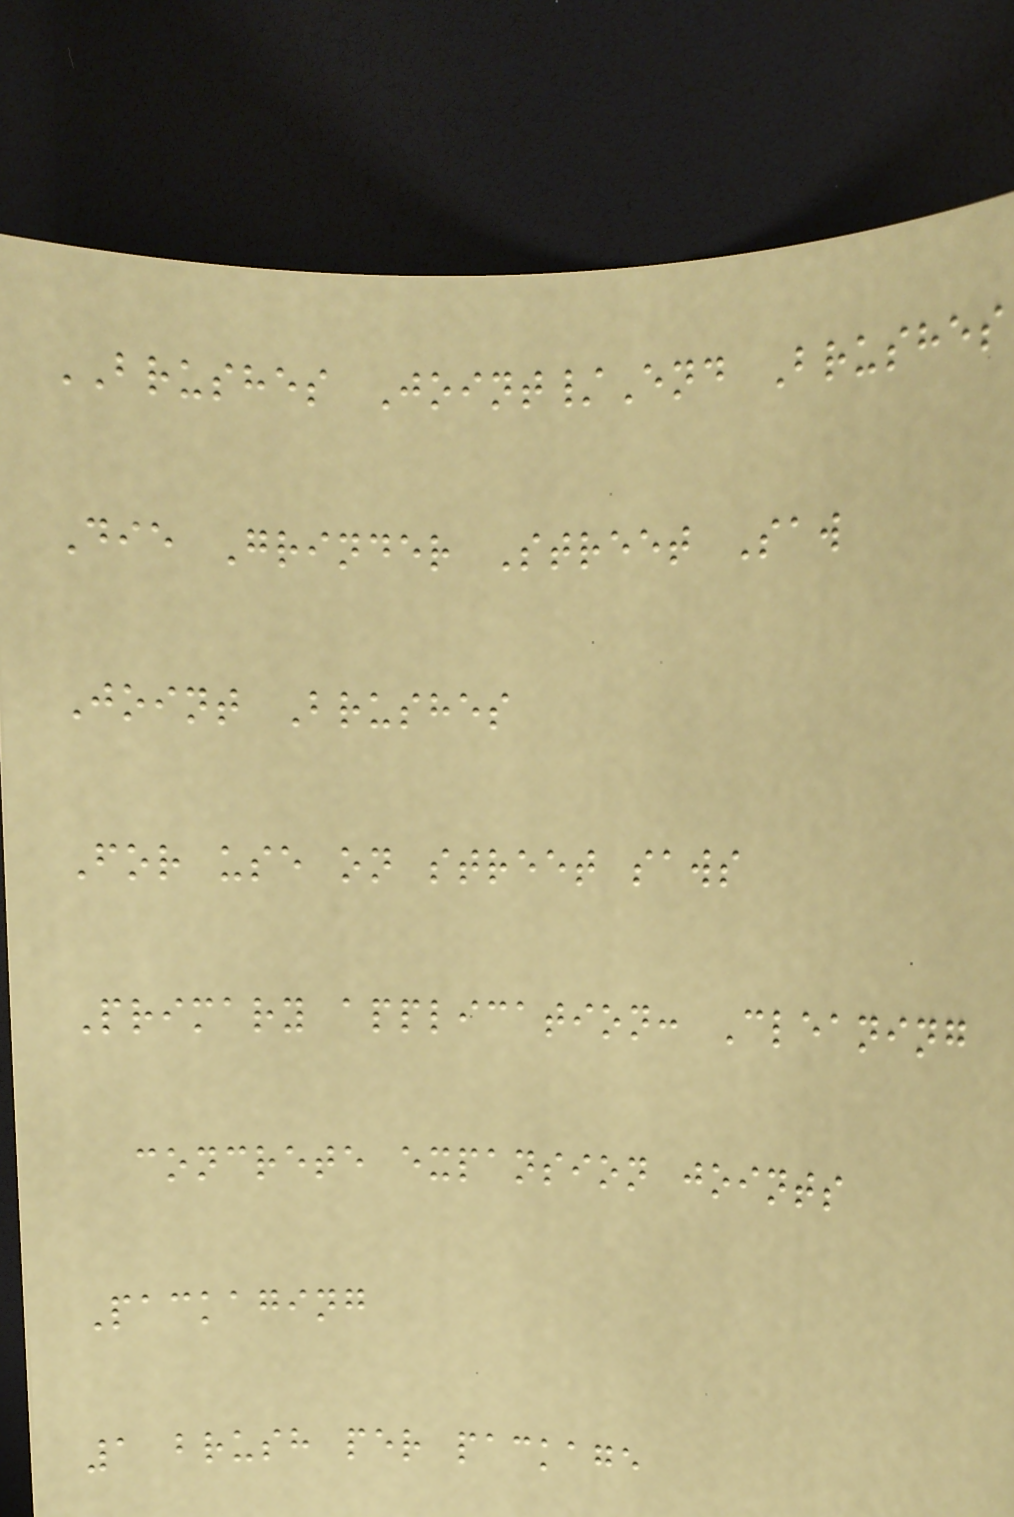BRUSHES Joint/End Brushes
Die Grinder Street Saw
Joint Brushes
For use on street saws
Primary application: Cleaning
concrete expansion joints
Packaging
1 brush per package
